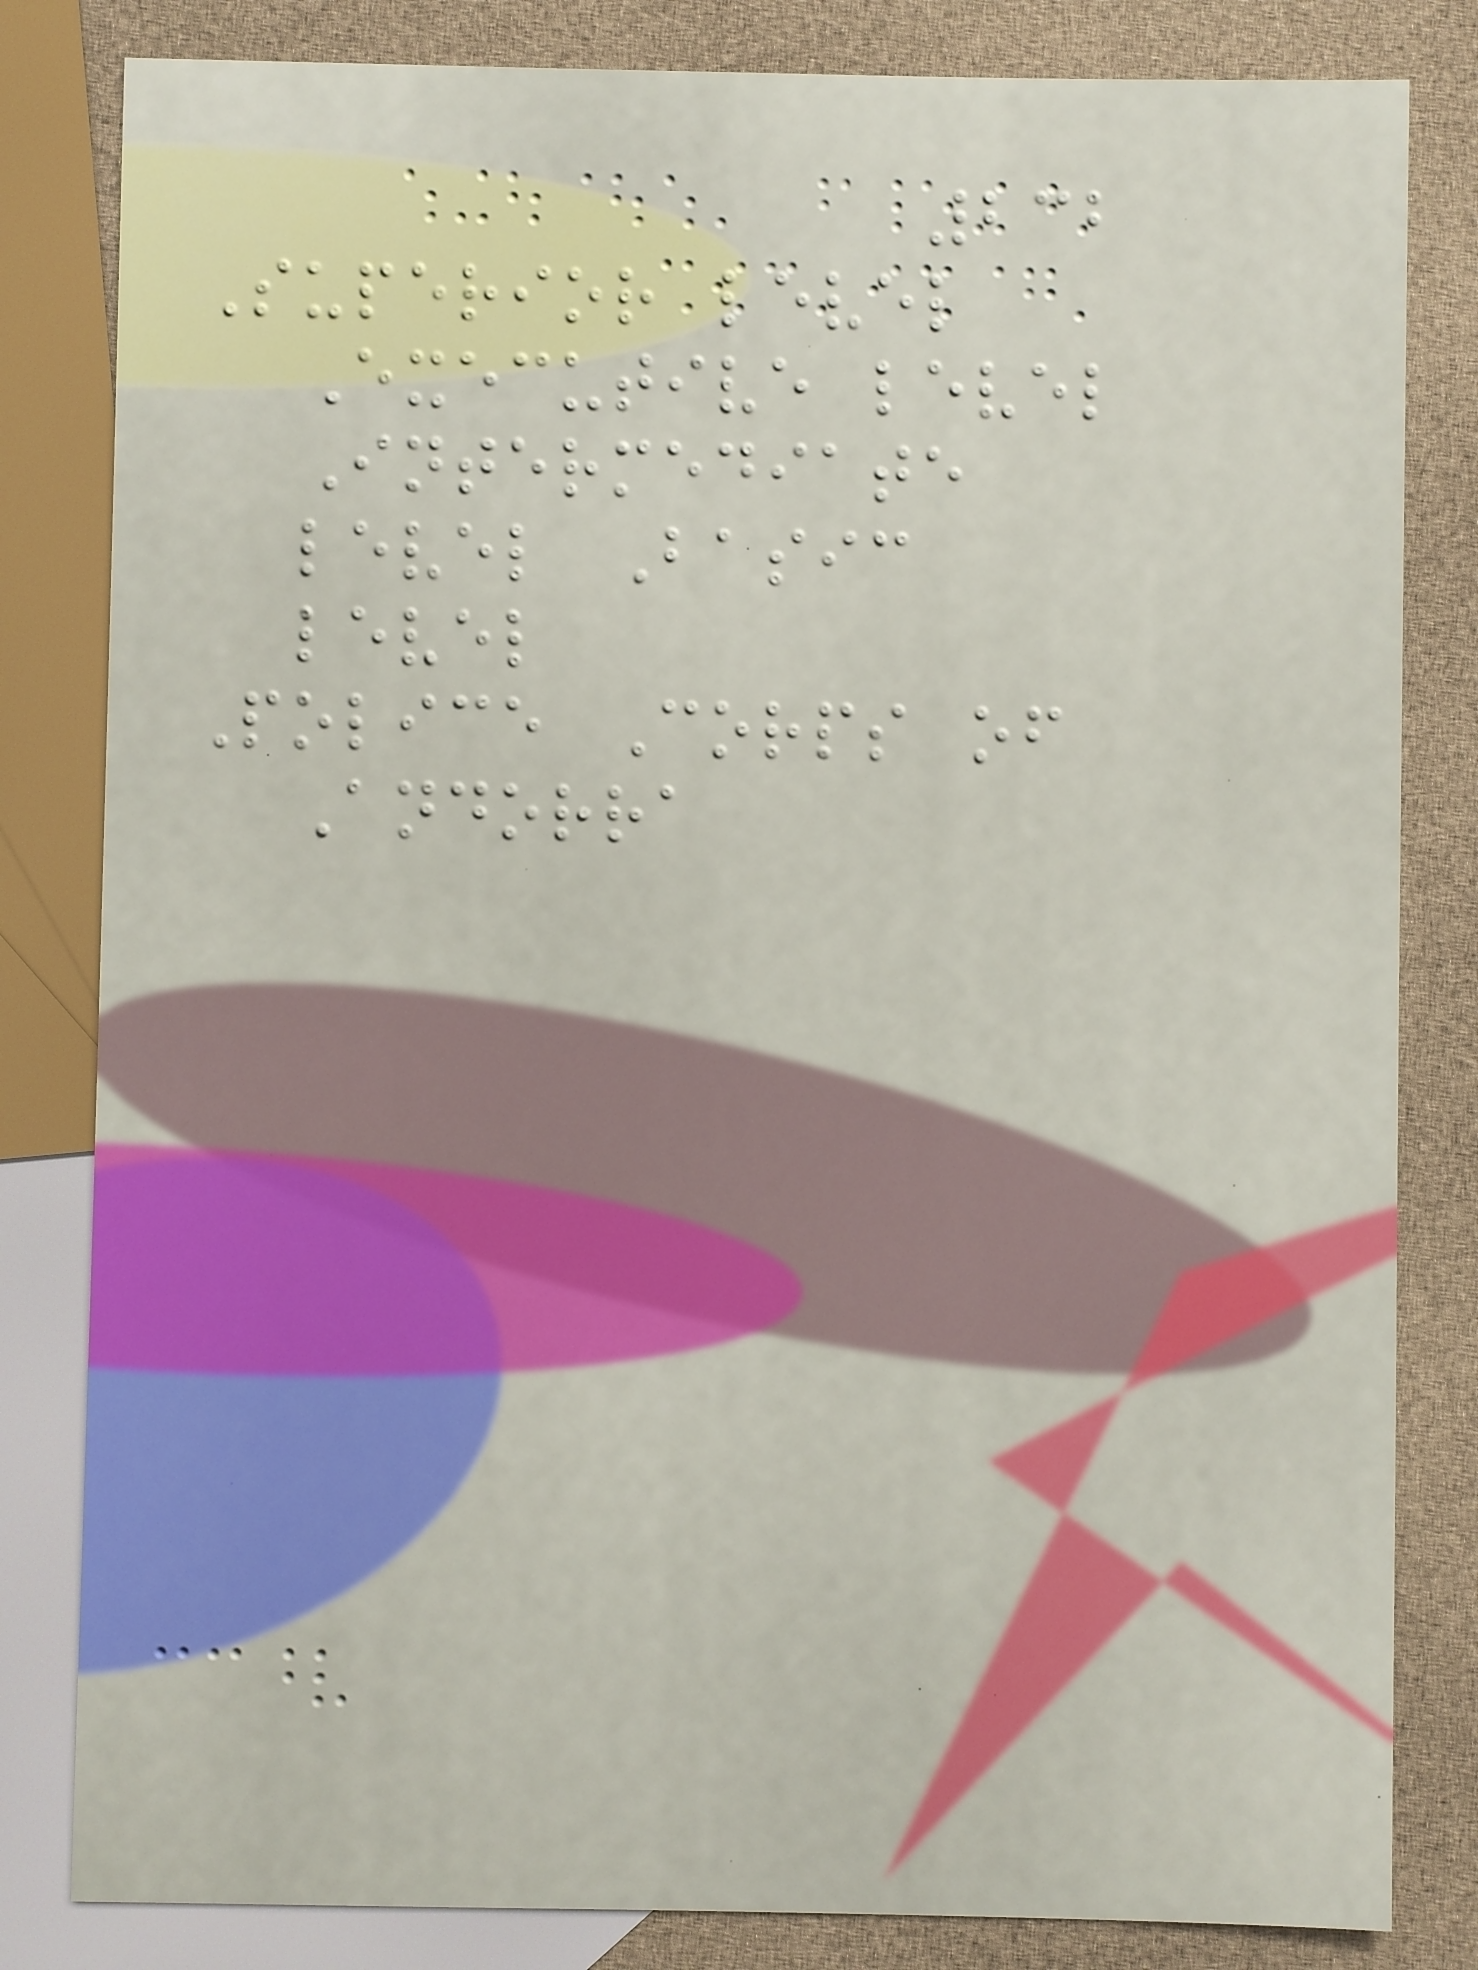232
Superior level
Executive level
Intermediate
level Basic
level
Police Corps of
Andorra
